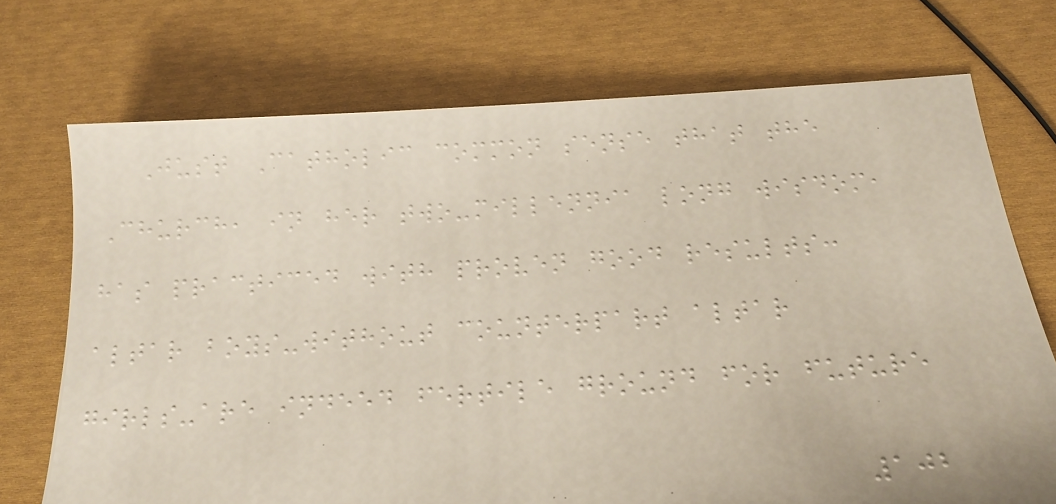Just Catholic common sense that the
Church, in her two-millennia long wisdom,
has practiced with proven good results:
altar boys-without counterpart altar
girls-are indeed fertile ground for future
102
